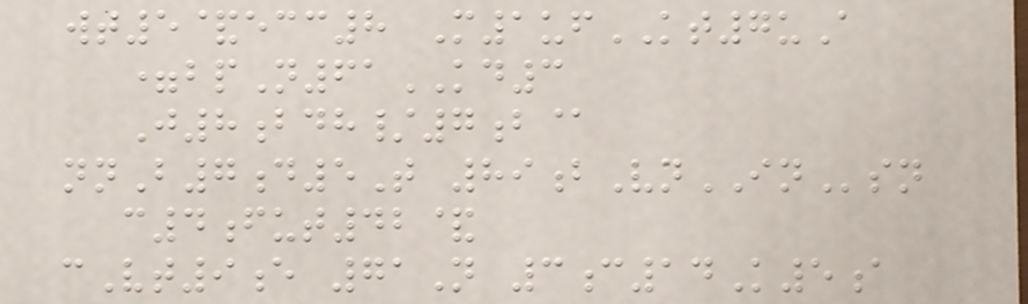wt5&ecc8 M1ufKT7uA
=bpN61KD3
J8bdh/7b@
nnB7d5T 89bVnINsn
c4fut42&
cVt9e 71N 3c14K5a
